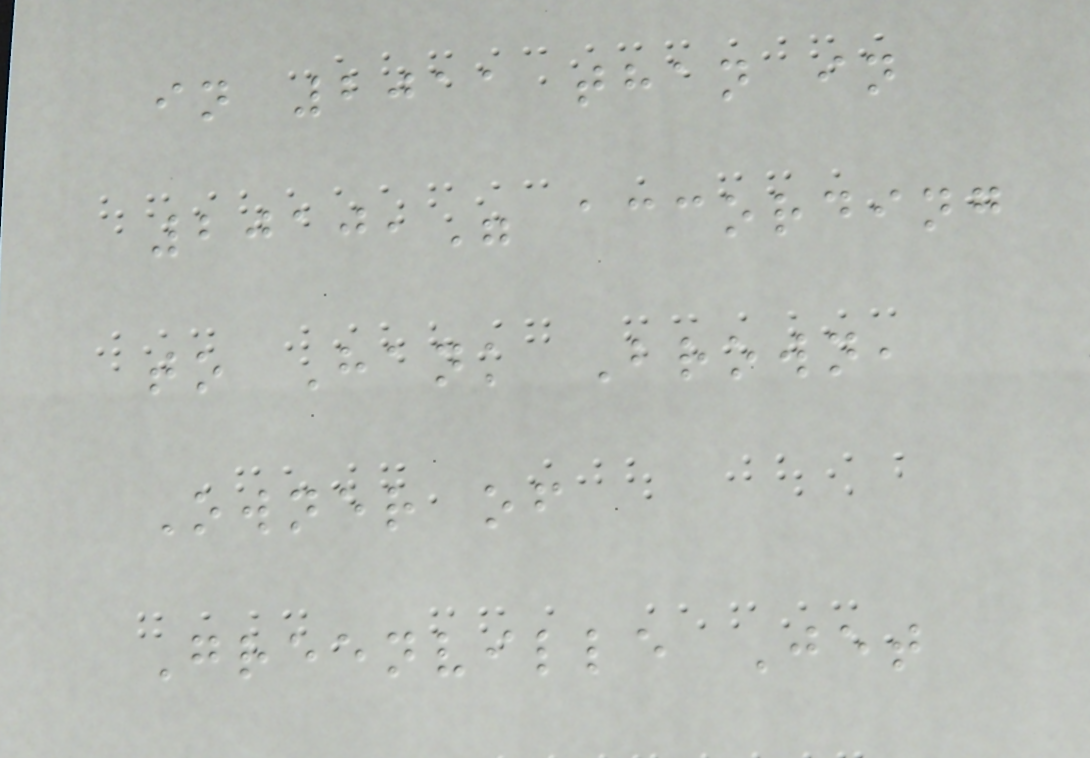in 2011 than in
2010," according
to Hank Brown,
Owner of
Greenville Jet
